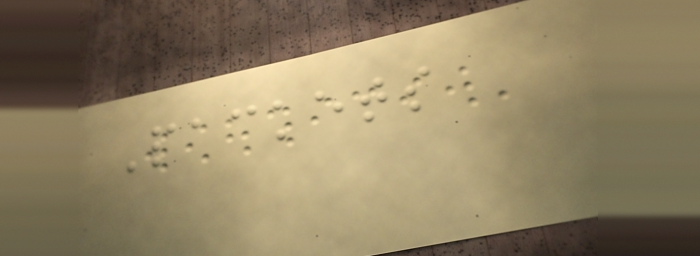Packets
